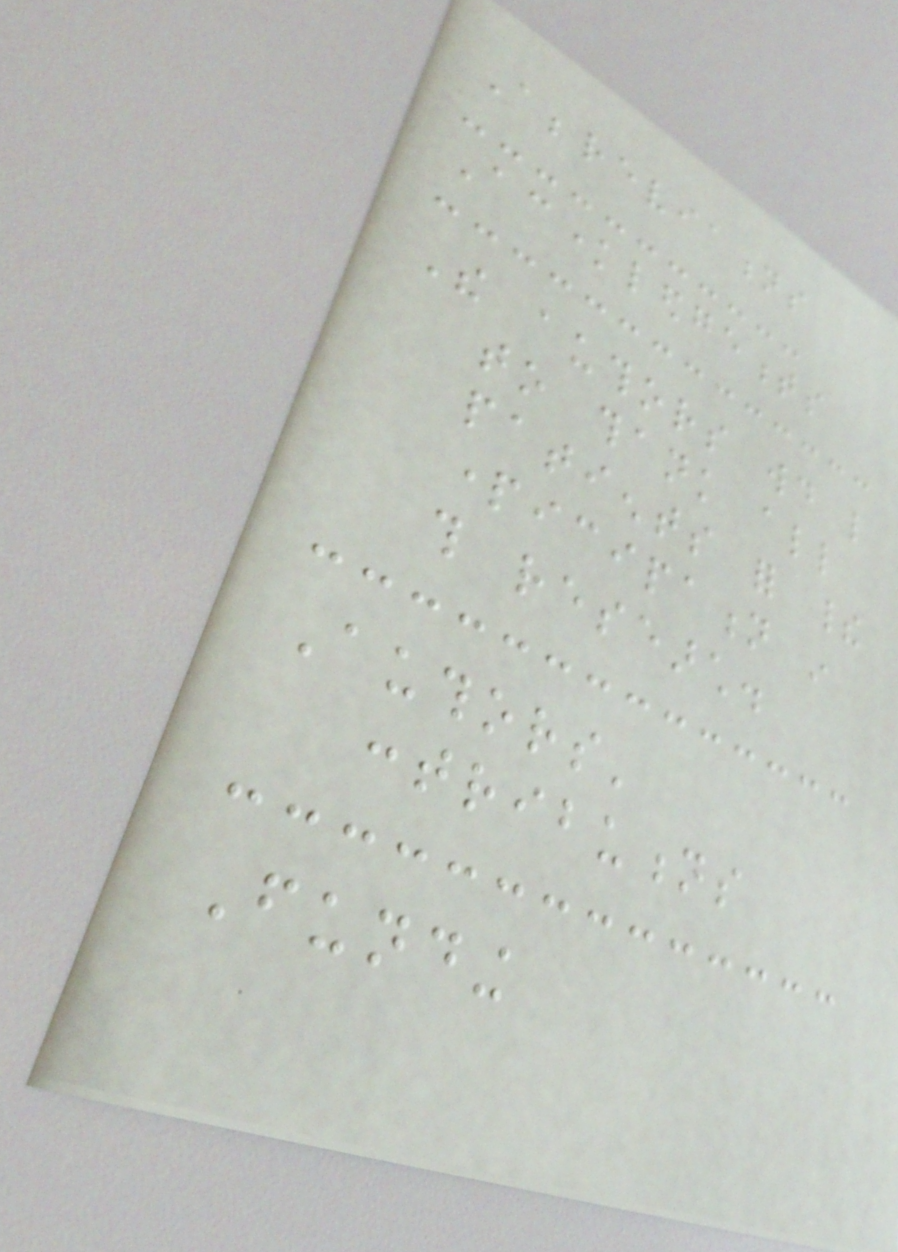Abbreviations
Acknowledgements
The authors would like
to thank all
patients for their
participation in
this research.
Authors'
contributions
Funding
